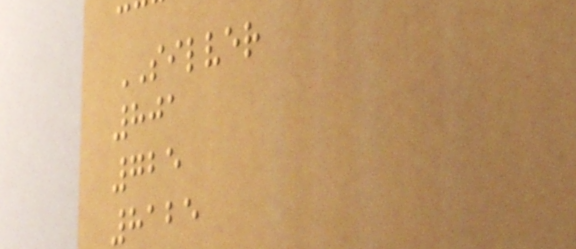SILVER
801
725
8125
